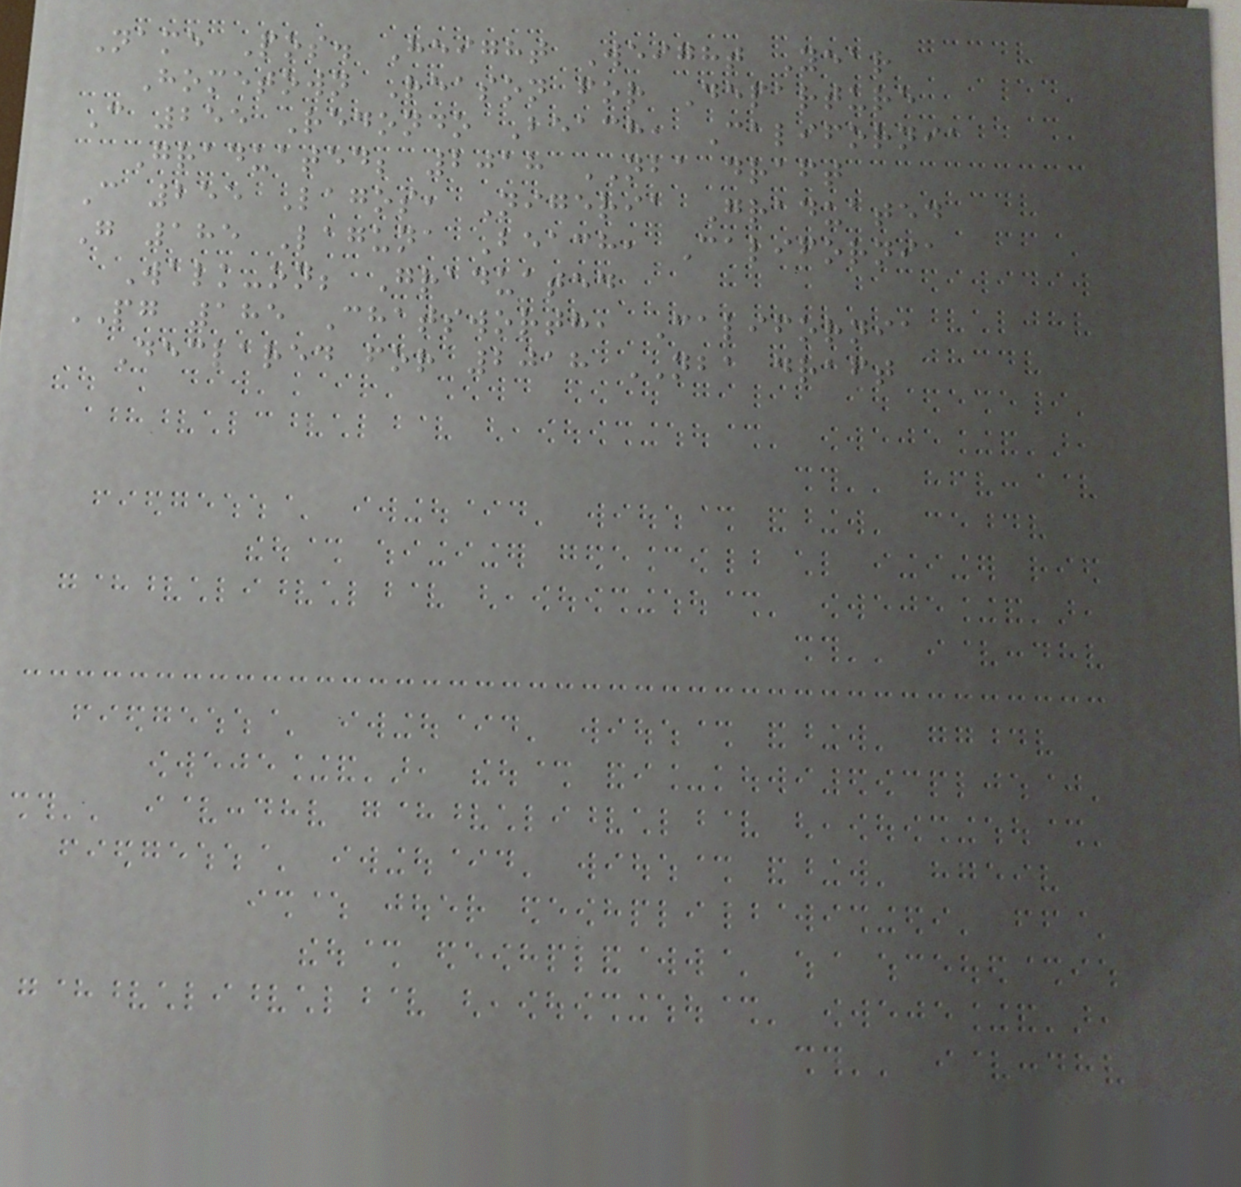Name Pos. Height Weight Year
Hometown Reason for Departure
C 255 Redondo Beach, California
Graduated; 2018 NBA draft
C 255 Lagos, Nigeria Graduated
G 185 Laguna Beach, California
Walk-on; Graduated
PG 185 Chatsworth, California
Declared for 2018 NBA draft
